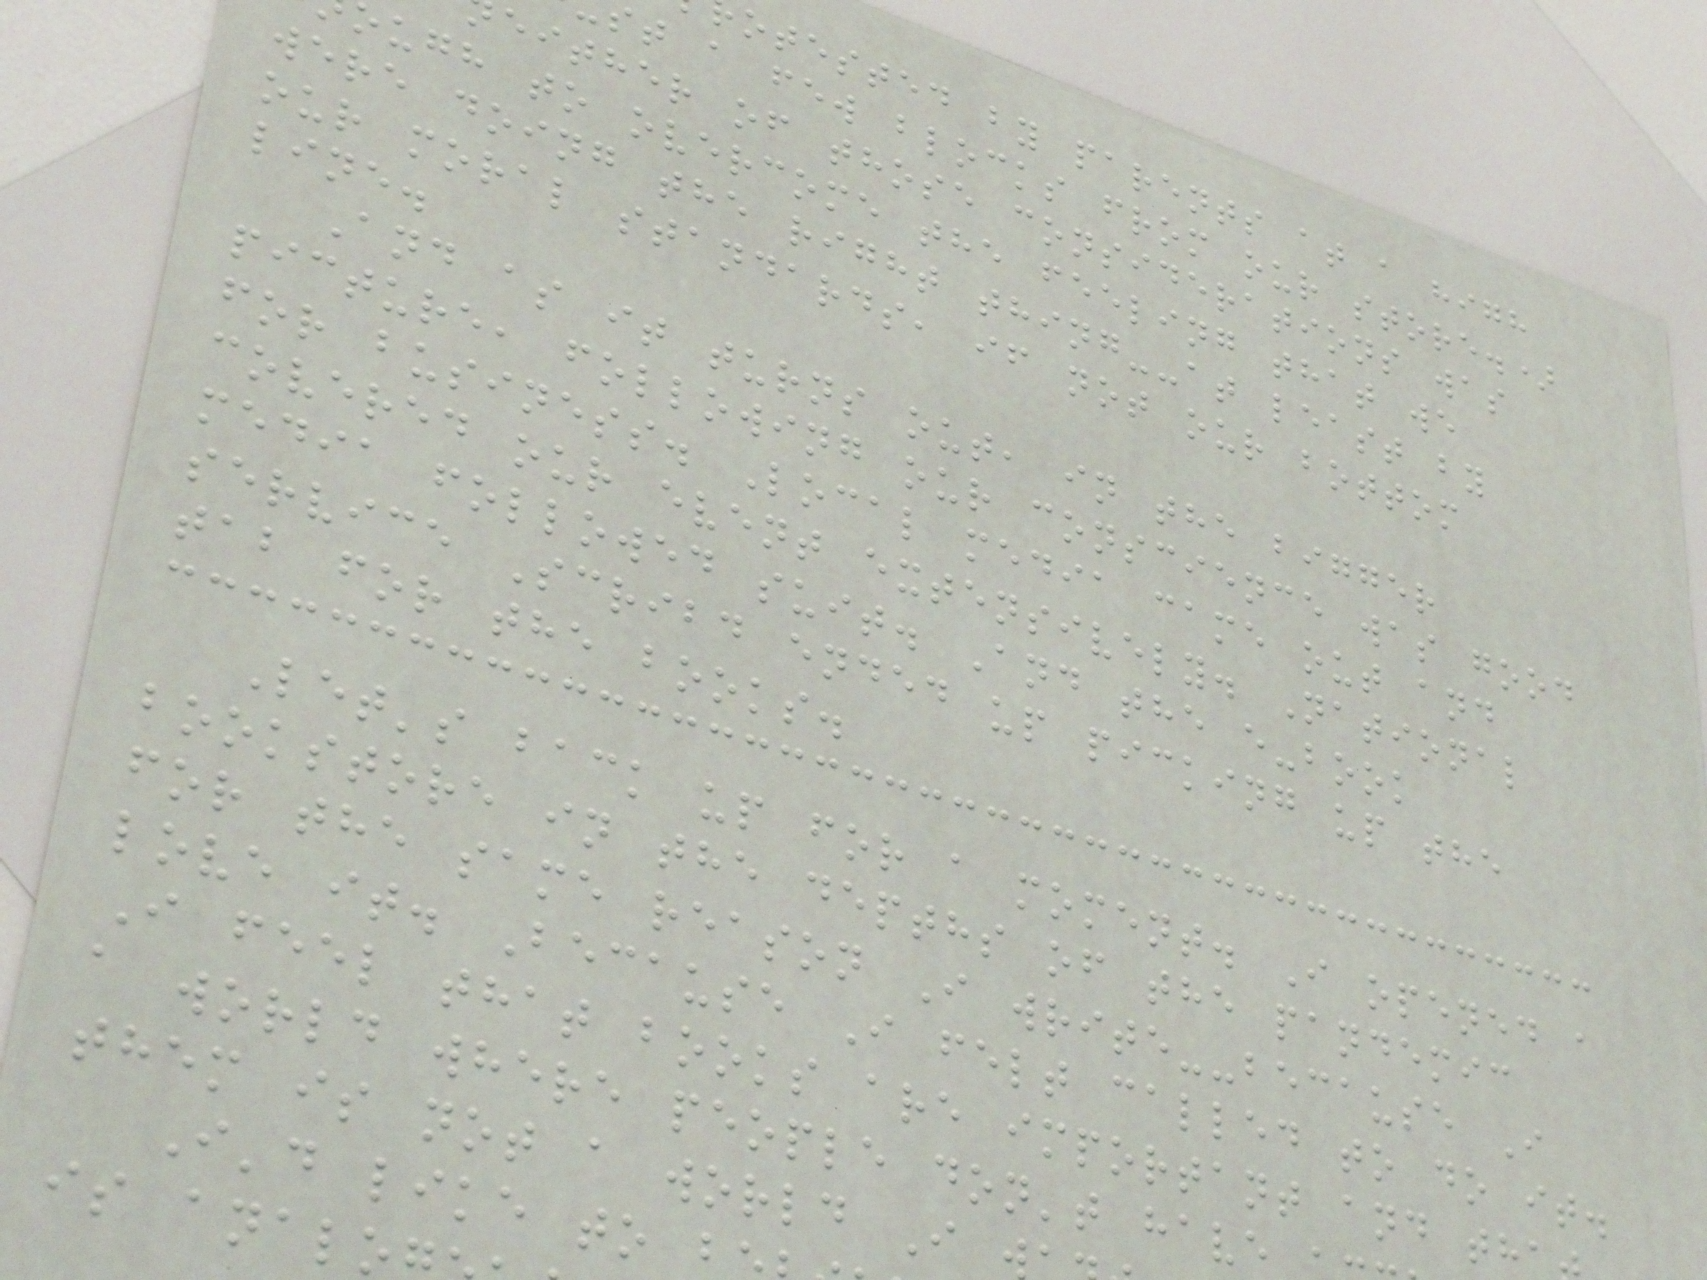otested by parents at a high
st a few blocks from our store.)
either of those considerations was
ough to overcome the feeling that we
were doing the right thing--at least by
our moral standards, if not our bottom
line.
And as it turns out, in the bigger
picture, following our conscience was good
for business. Local media came out and
covered our event extensively. National
media followed suit. And the e-book
service Scribd ended up picking up the
tab for the books.
Let's back up for a moment. I opened a
bookstore in the depths of the pandemic
for the same reason I write--because I
love it. Because I felt called to do it.
I feel that books are important and th
a world where people don't have
them is not a world I
I'd like to b
